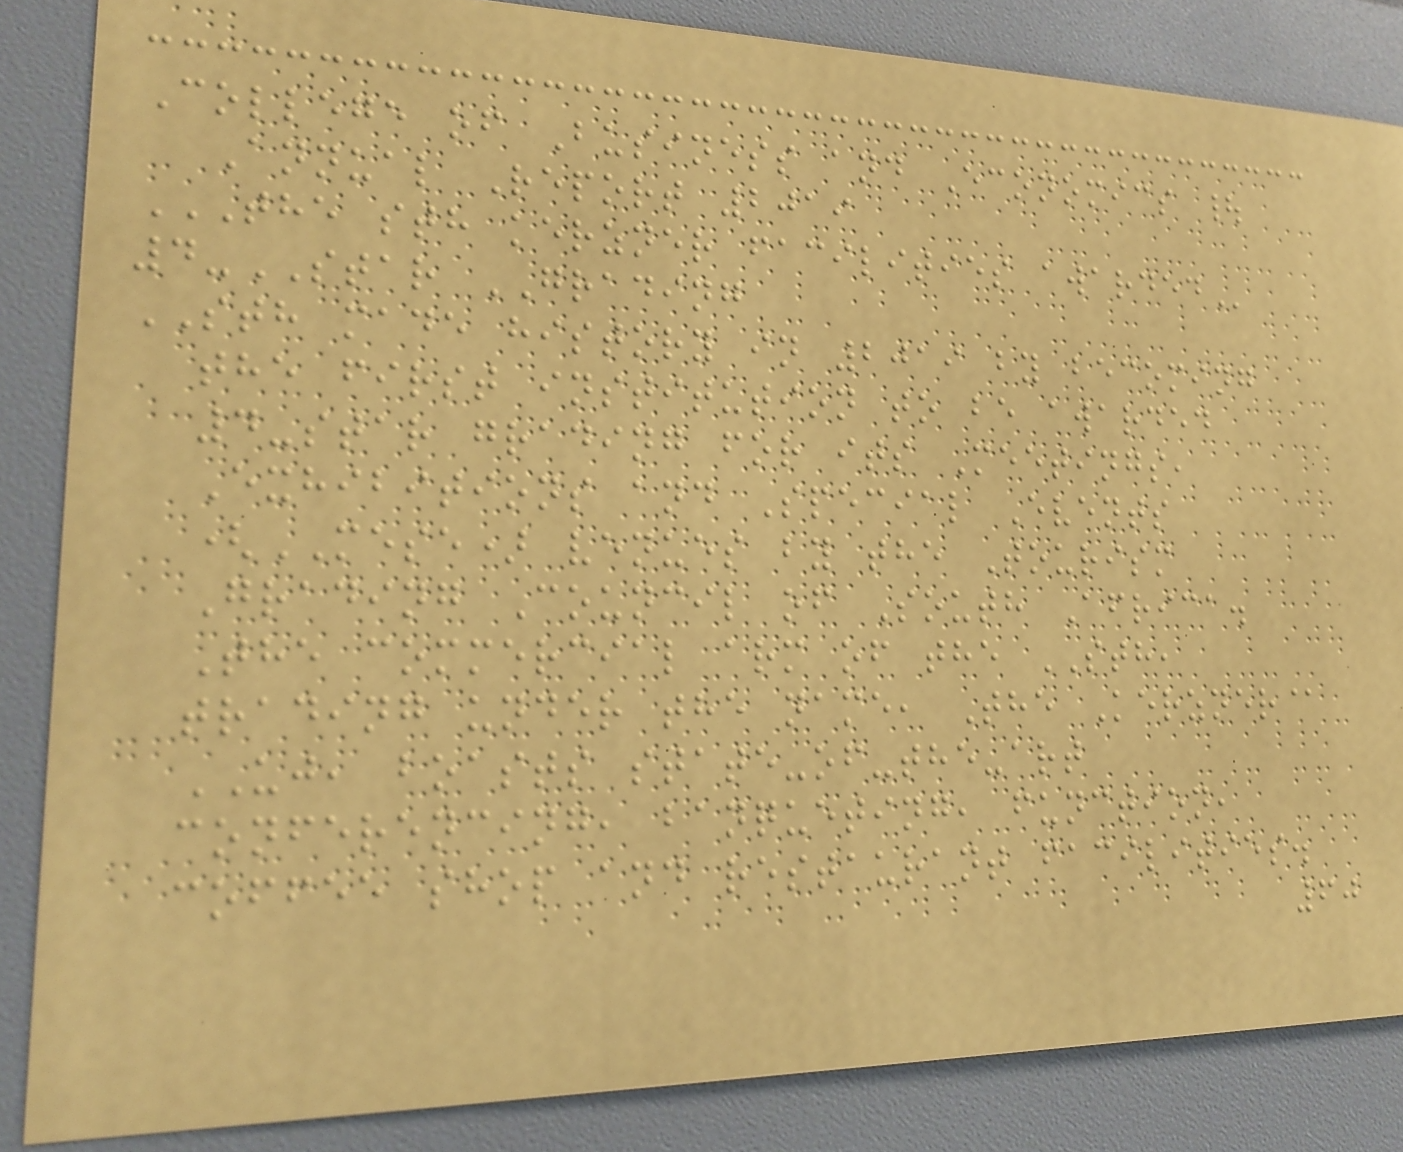College of Business and Economics |
Annual Report 2019
THE STH KERZNER FACILITIES AWARDED
4-STAR GRADING
STH made history in 2019 by becoming
the first institution to be awarded
4-star grading for its Meetings,
Exhibitions and Special Events
(MESE) venues by the Tourism
Grading Council of South Africa.
The commercial arm of the STH,
trading under the name, The Kerzner@
UJ, boasts state-of-the-art
conferencing, banqueting, function,
coffee shop and restaurant facilities.
60
